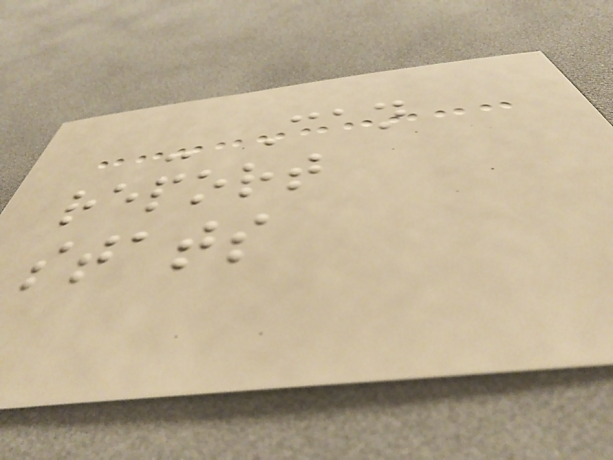- Can
report
stats
